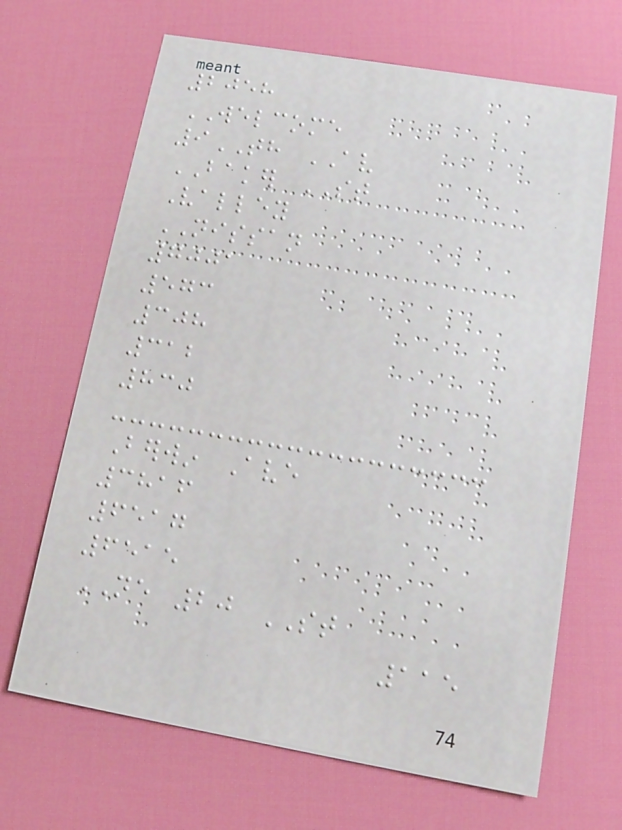2058
WELCOME
9TH AV
BAKER ST
Valley
NISSAN
7001
573
308
312
830
Berwin Ave
3816
6517
6515
NE 20 ST
115
